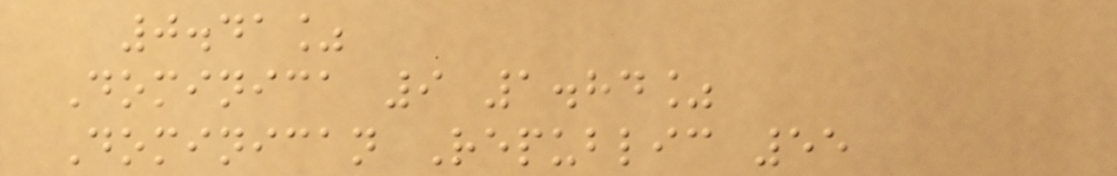0.41%
Dominica 9 1.84%
Dominican Republic 55
